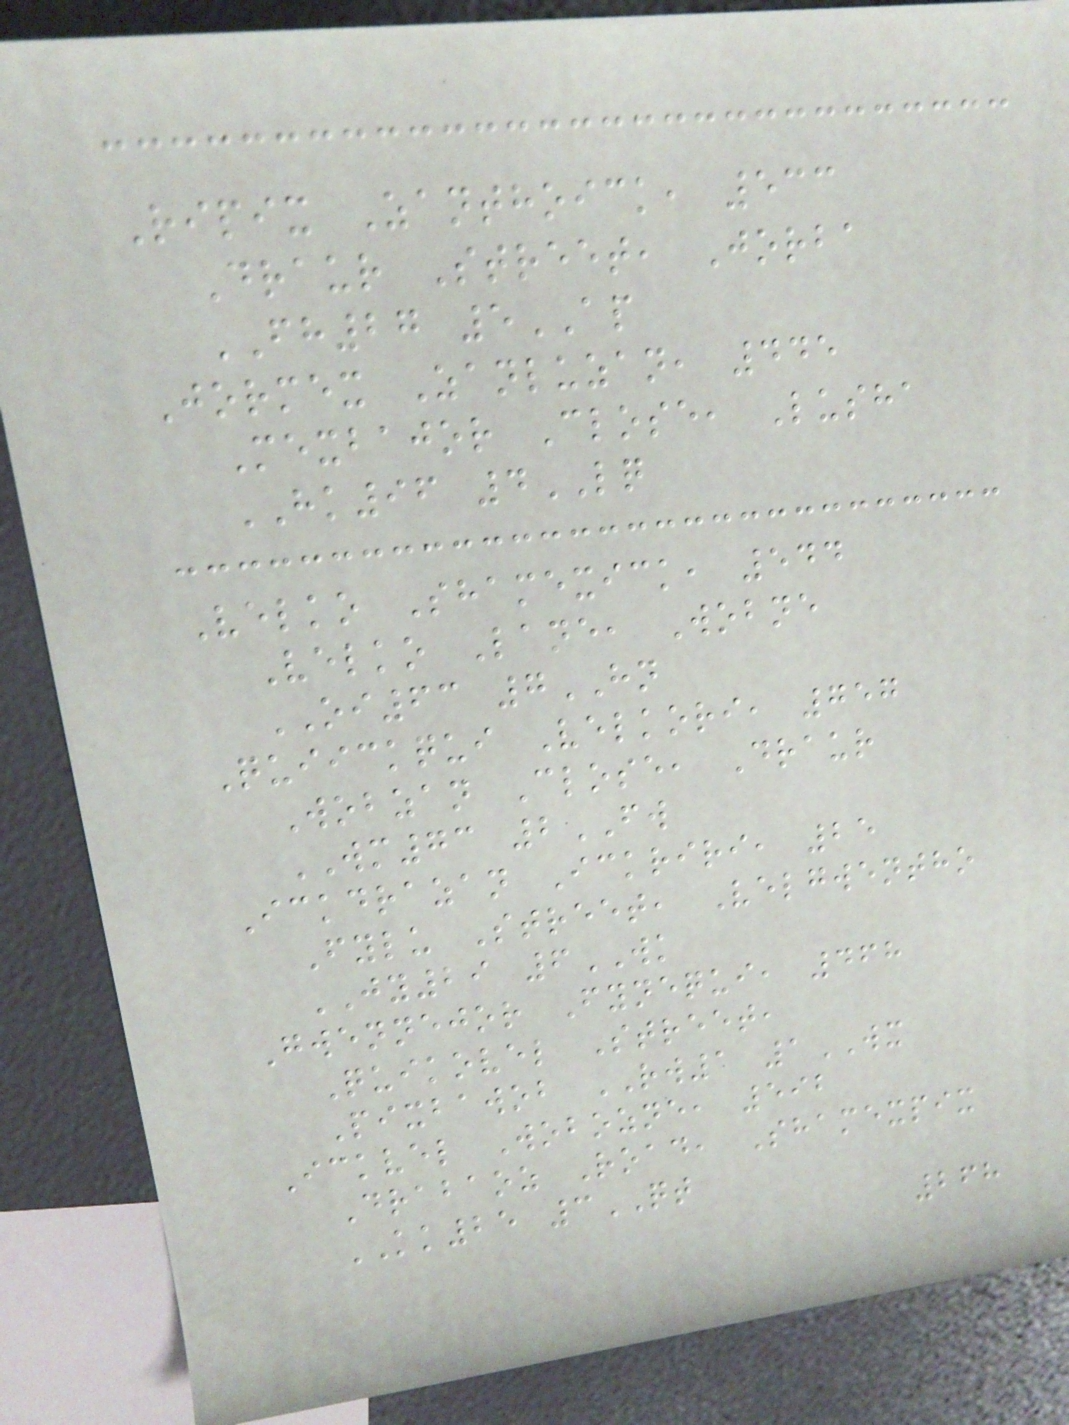Ripix Zanthoick, 533
Draur Street, Jorba
FH27 5AP
Jormex Zanluzan, 445
Mexbajor Close, Lusha
HK96 4LQ
Velko Shamexick, 544
Velko Lane, Wobne
OI63 7HN
Quiickqui Velkori, 757
Wobzan Close, Draur
WM73 2FW
Ickdrazan Ickriri, 25
Fylu Street, Velgwentho
JY29 6WK
Gwennejor Fynequi, 468
Quikovel Street,
Pixbawob RW1 1WX
Ickvel Wobozne, 592
Drabaoz Road, Shamexpix
KK25 3QT
268
